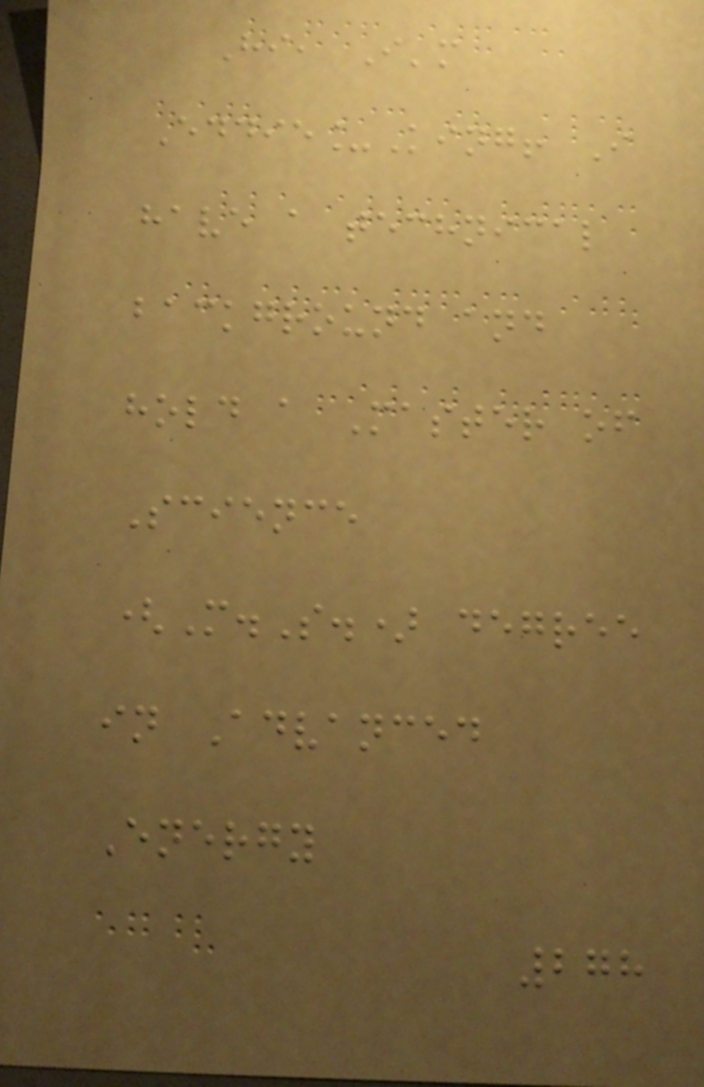Hi, I'm
Eddie_King! I
have a technical
background and
hold a Master of
Science
(M.S.) degree
in Advanced
Energy
278
